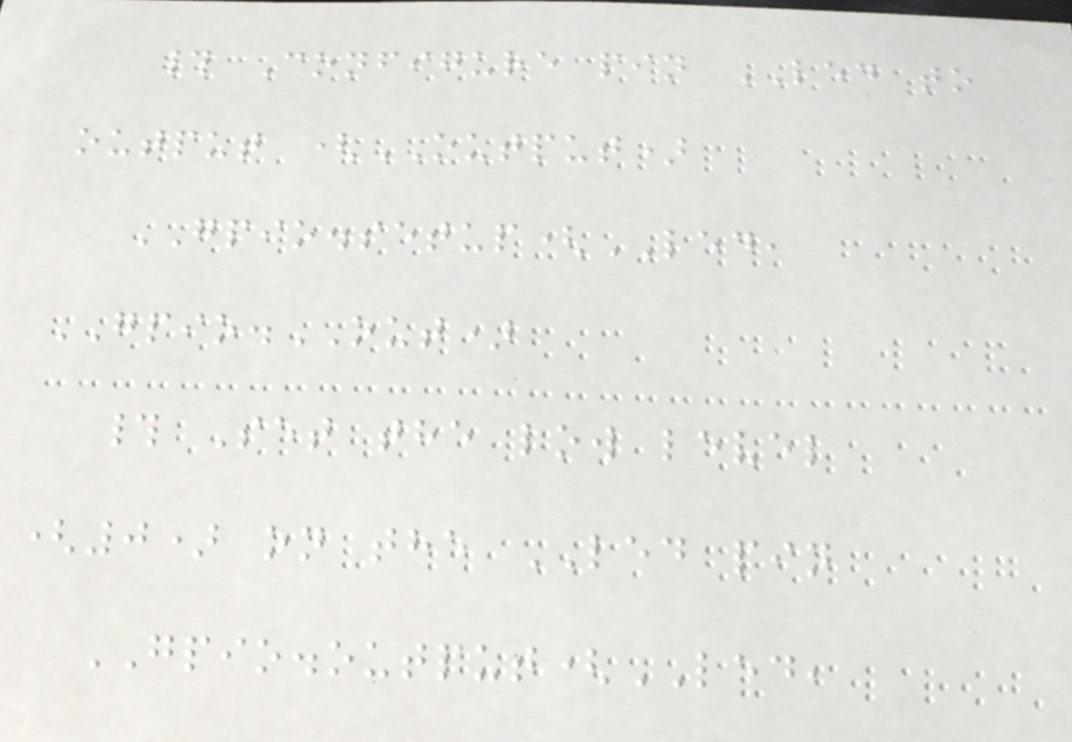# Configure pin LED to
output (OUTPUT)
GPIO.setup(LED,
GPIO.OUT)
# Set the low level
(0) on the LED pin
GPIO.output(LED,
